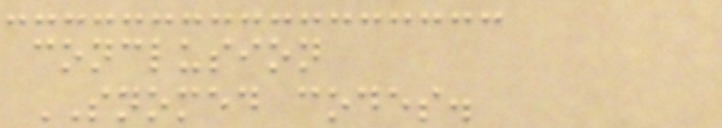conclusion
SNOMED codes.
